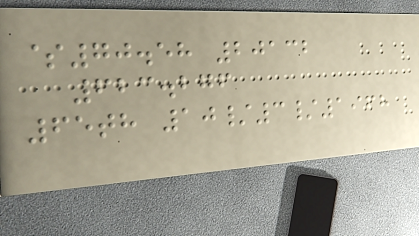$70.58 20132
623.276
65th 10/3/1968
